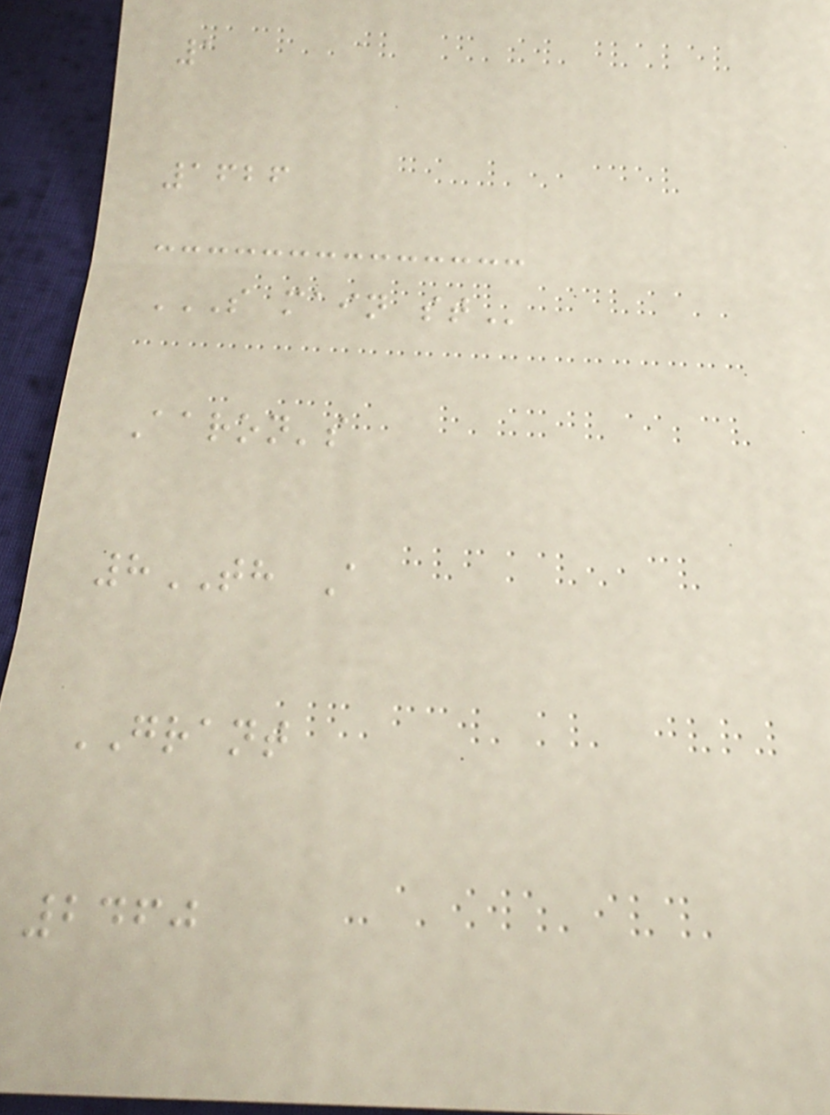1
1626
S MAIN ST
Aaron's
8TH A
GRANT
2460
